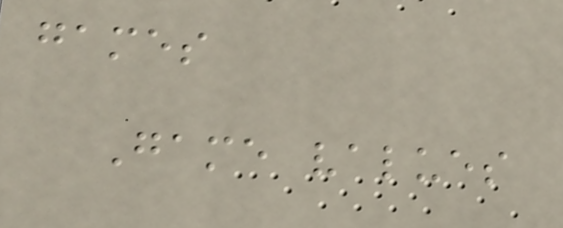games
Game values
